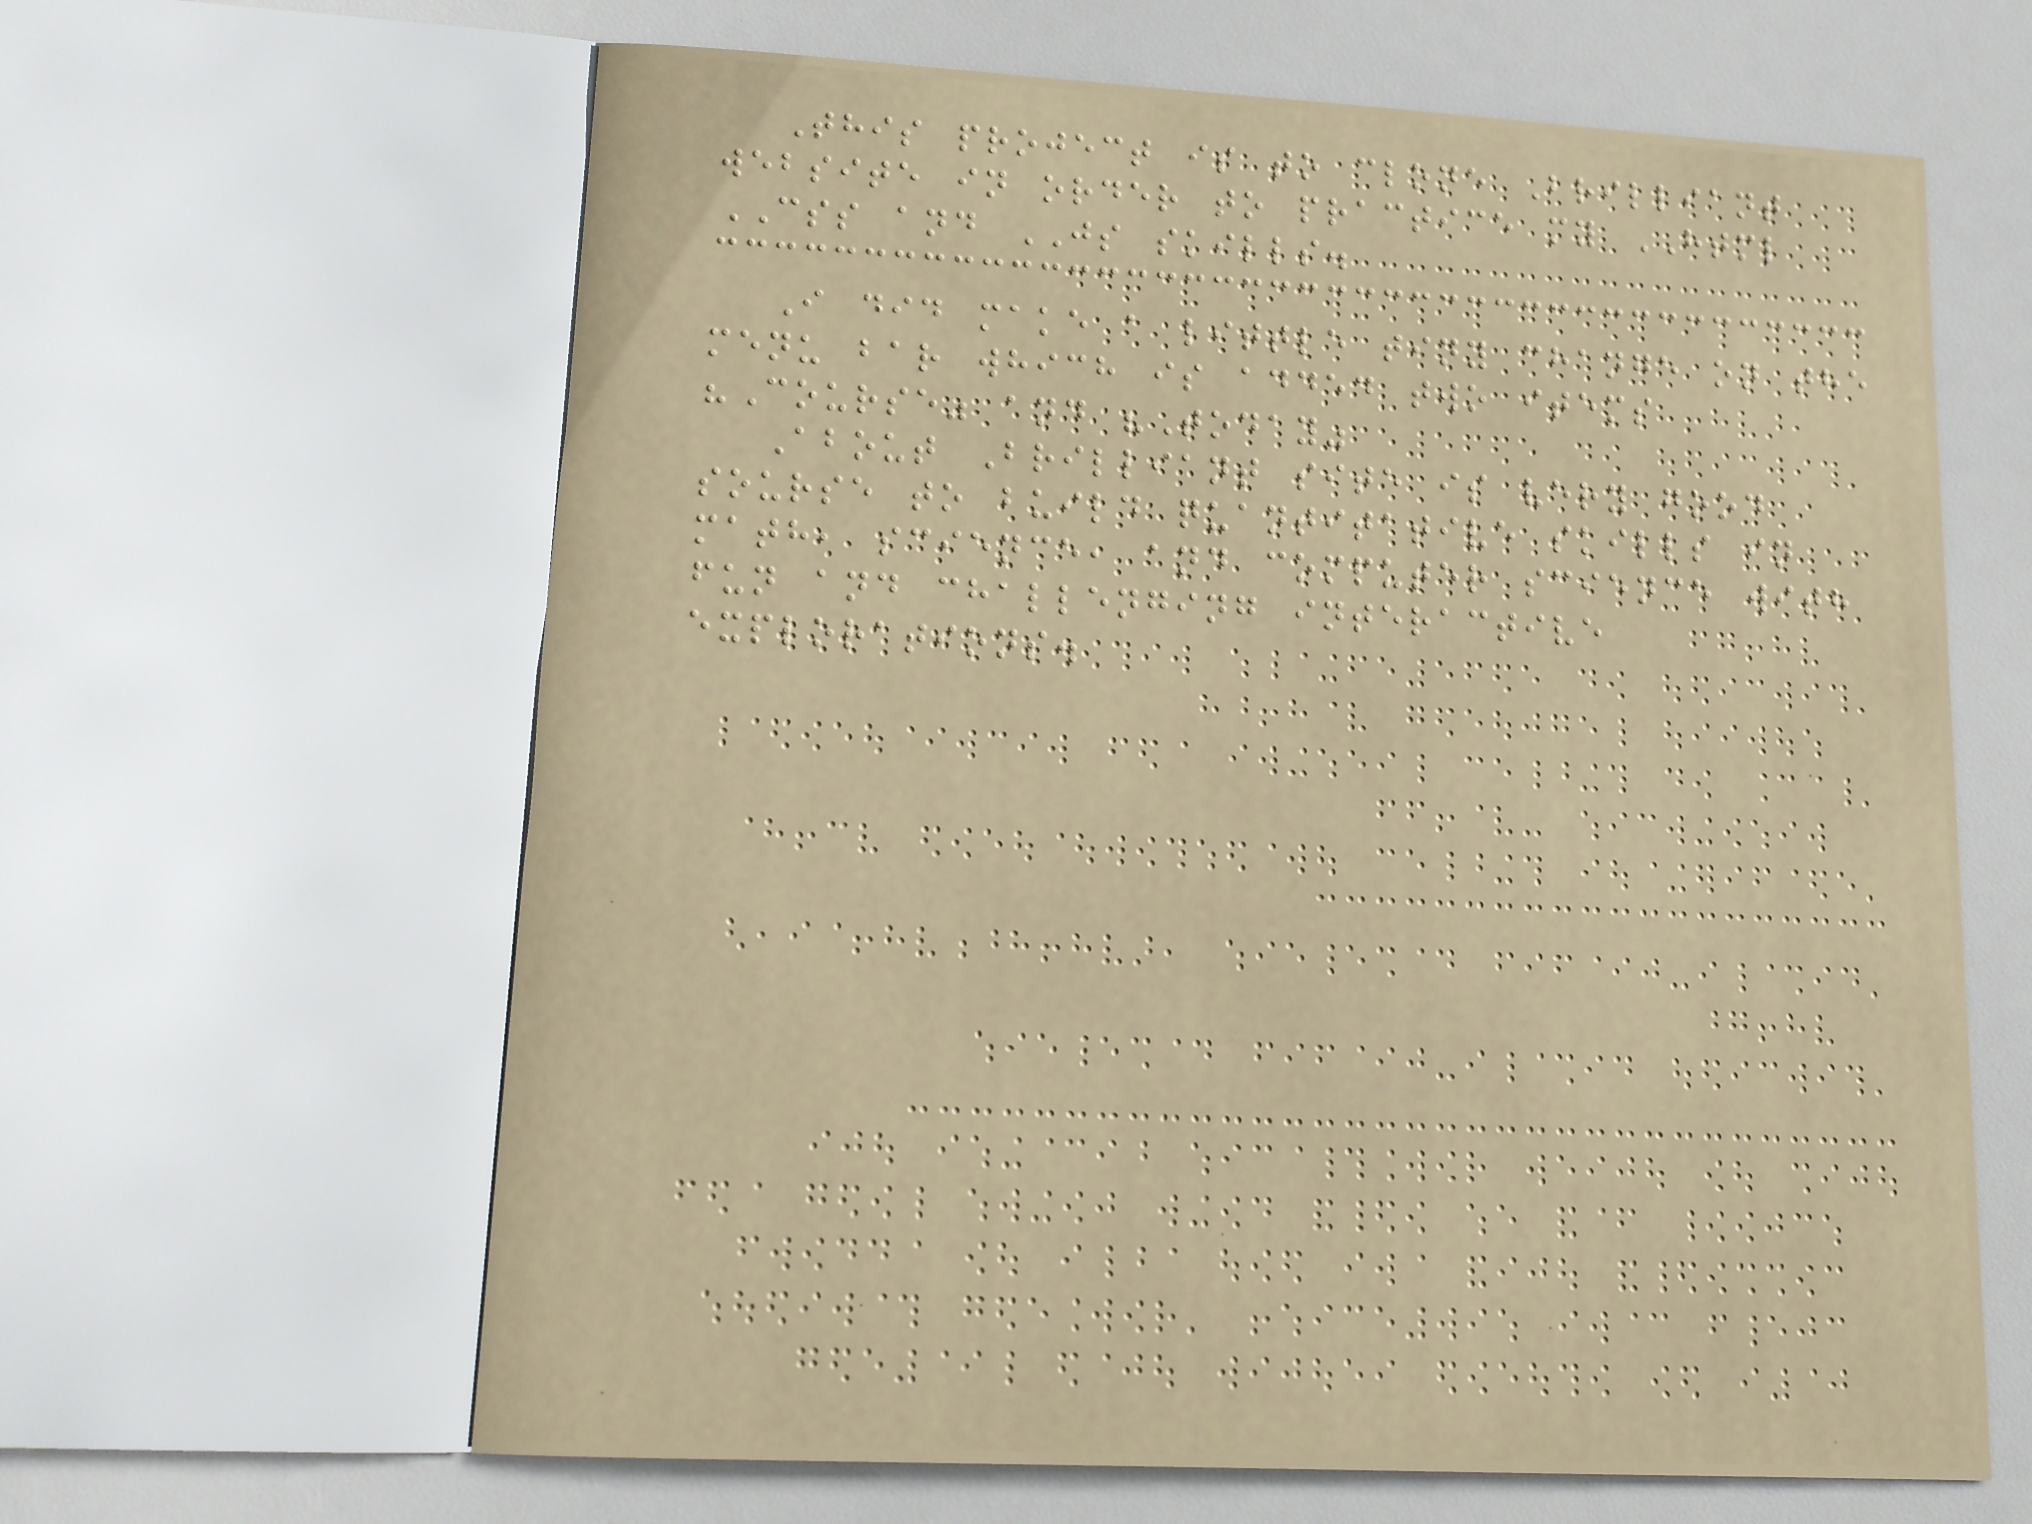This project is to clone Brilliant
website in order to practice my HTML
CSS and JS skills.
I did make a little tiny change on the
menu bar which is added two items
"Course" and "Today"
About Brilliant site is very good
sourse to build quantitative skills in
math, science, and computer science with
fun and challenging interactive
explorations.
